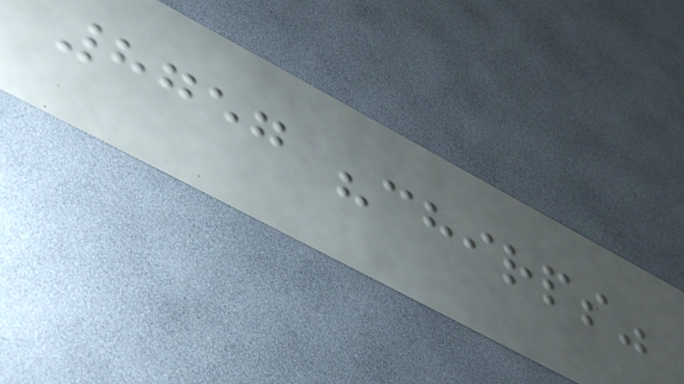8757 "chirps"
